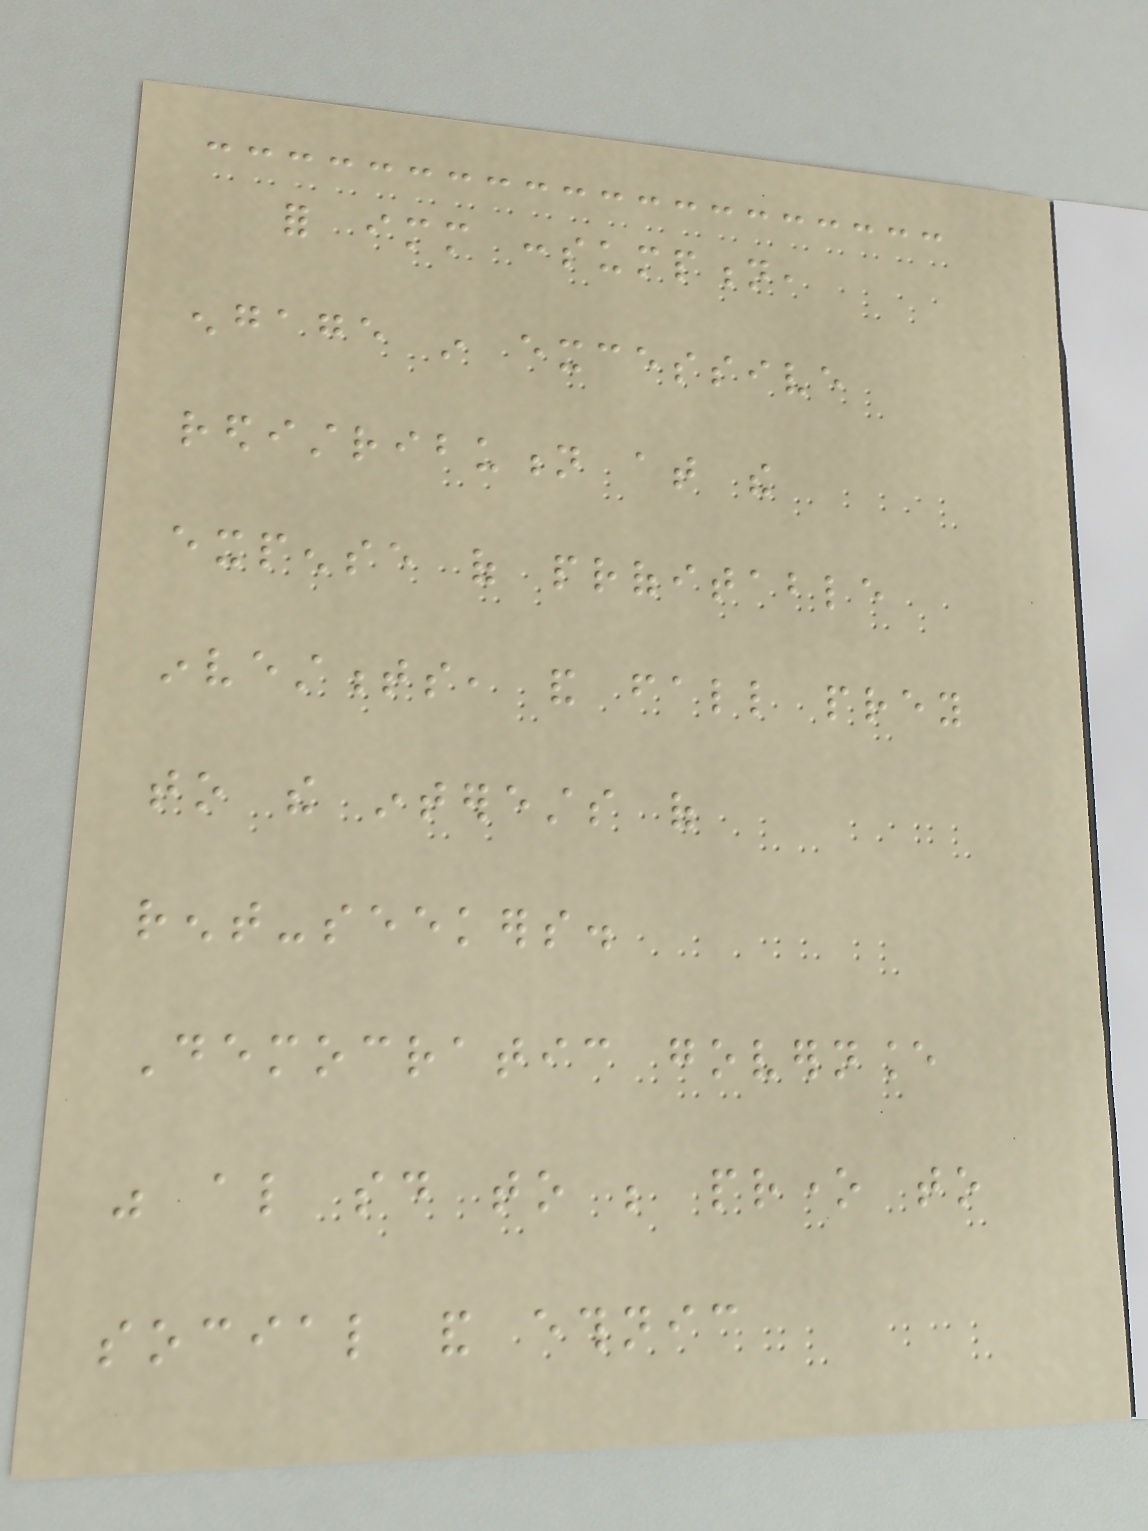for immediate consumption,
engage in excessive
redistribution at the
expense of profitable
investments, and fall prey
to the interests of
rent-seekers.
Democratic governance
was also said to be prone to
social and ethnic
